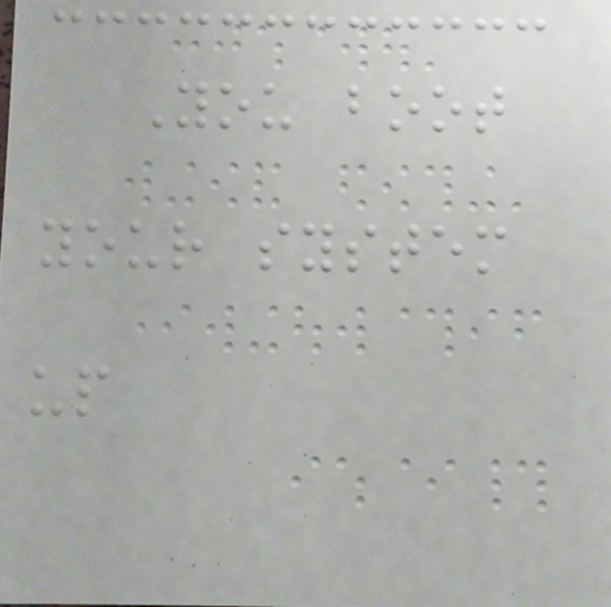You boot
your system
up
